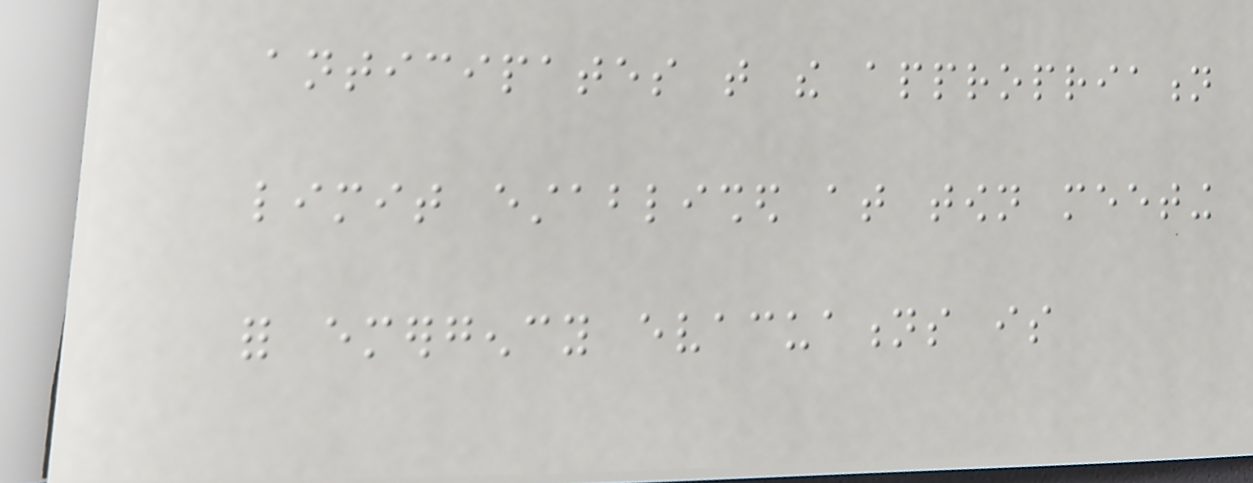anticipates that the appropriation
limit established at town meeting
for emergency evacuations is
